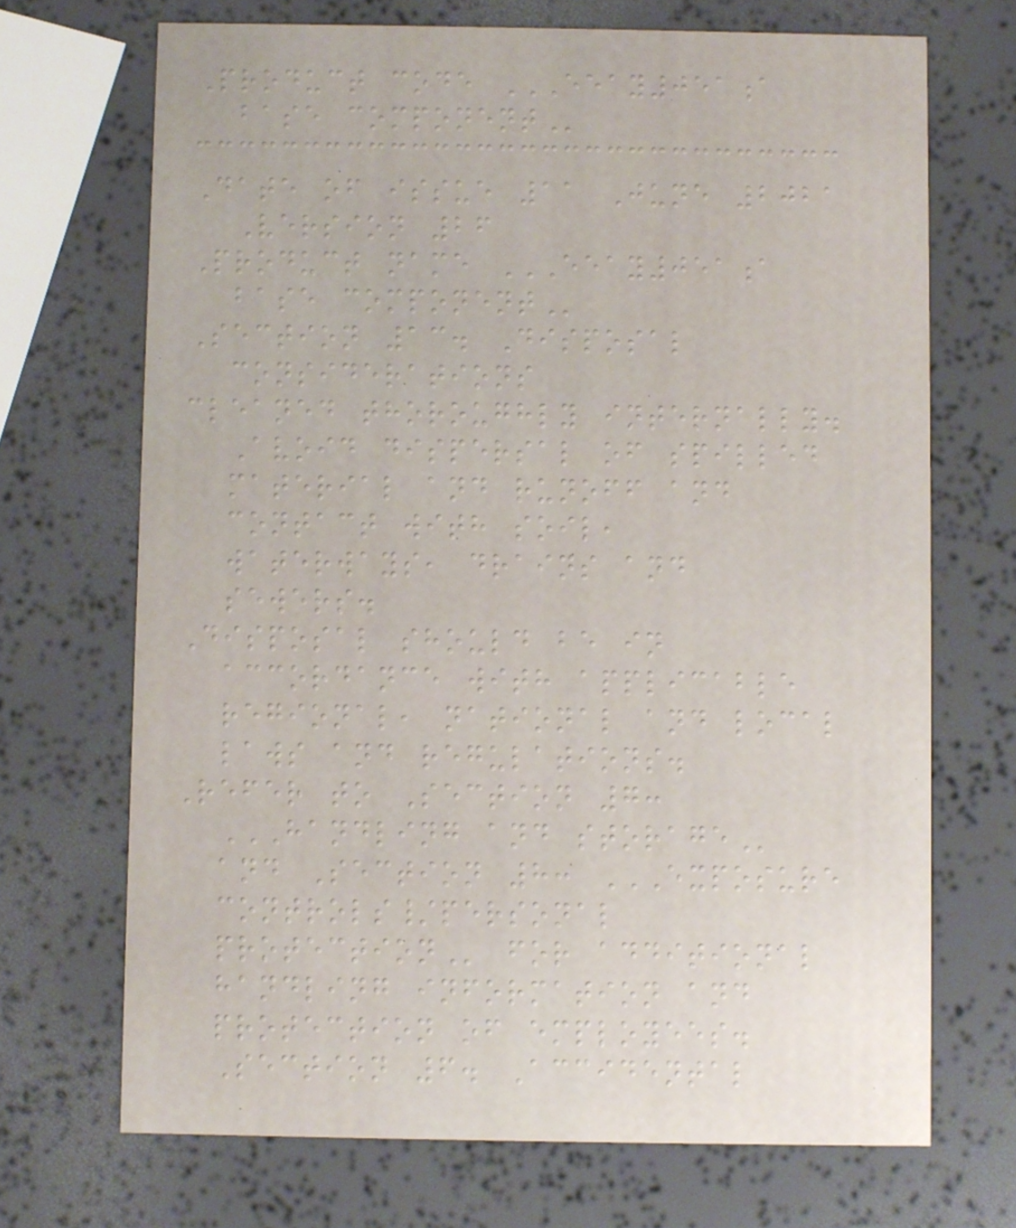Product code EEAY051A
BASE COMPONENT
Date of issue 11 June 2021
Version 26
Product name EEAY051A
BASE COMPONENT
Section 13. Disposal
considerations
cleaned thoroughly internally.
Avoid dispersal of spilled
material and runoff and
contact with soil,
waterways, drains and
sewers.
Disposal should be in
accordance with applicable
regional, national and local
laws and regulations.
Refer to Section 7:
HANDLING AND STORAGE
and Section 8: EXPOSURE
CONTROLS/PERSONAL
PROTECTION for additional
handling information and
protection of employees.
Section 6. Accidental
